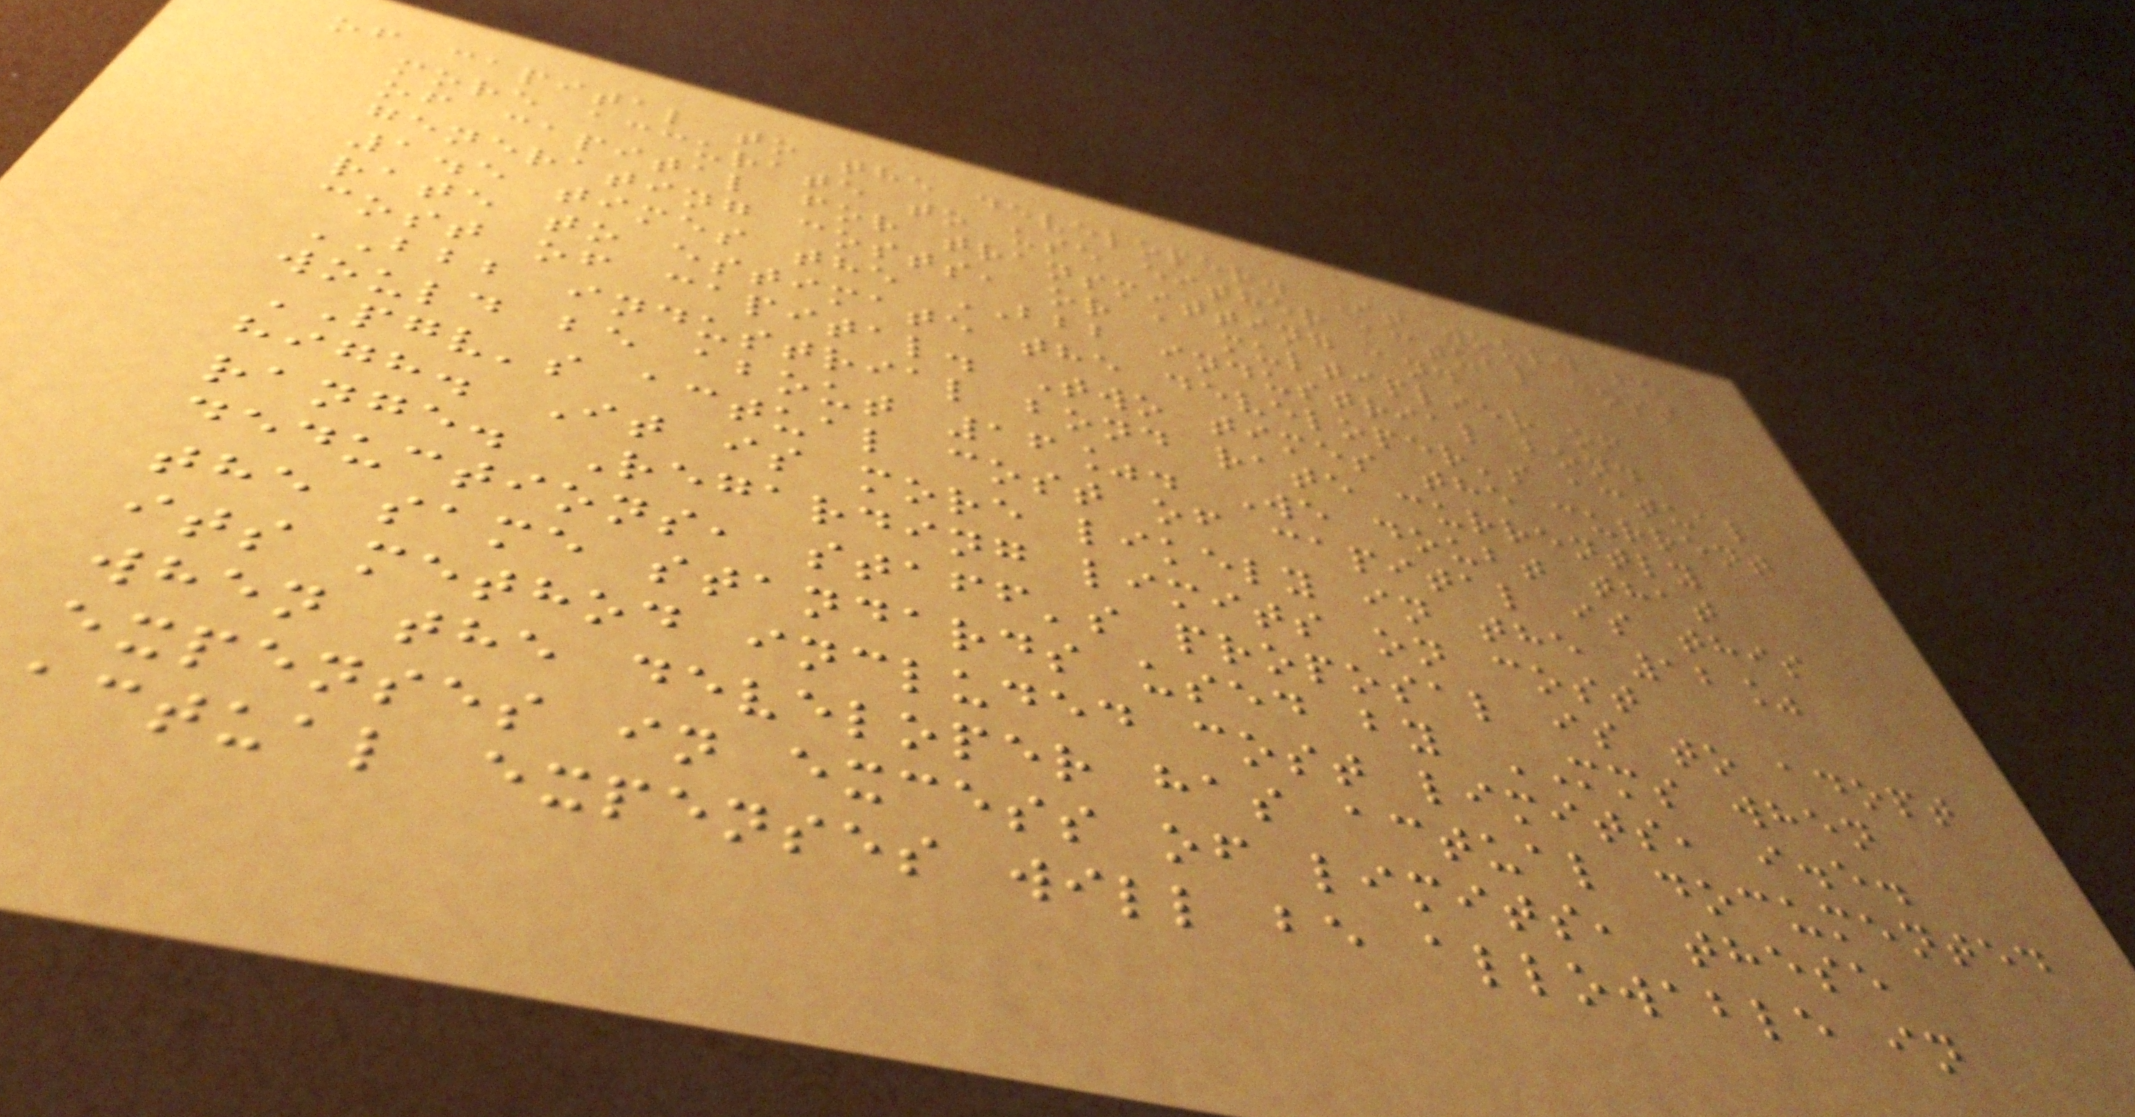of capital to the developer. It would be
more accurate to use either actual cost
of capital for transmitting and
generating costs, or a multiplier of
1.5 times the BBB industrial bond
rate to estimate the developer's actual
cost of capital. Two times the current
BBB industrial bond rate currently
would be about 16%. We doubt that
PGV's actual cost of capital is this
high. It is more likely in the 12%
range. Regarding limits on cost
deductions, staff's proposal is to adopt
the same standards used by MMS when
its method included cost limits, i.e.
when the developer has actual documented
expenses in excess of limits, these
actual expenses will be allowable in
